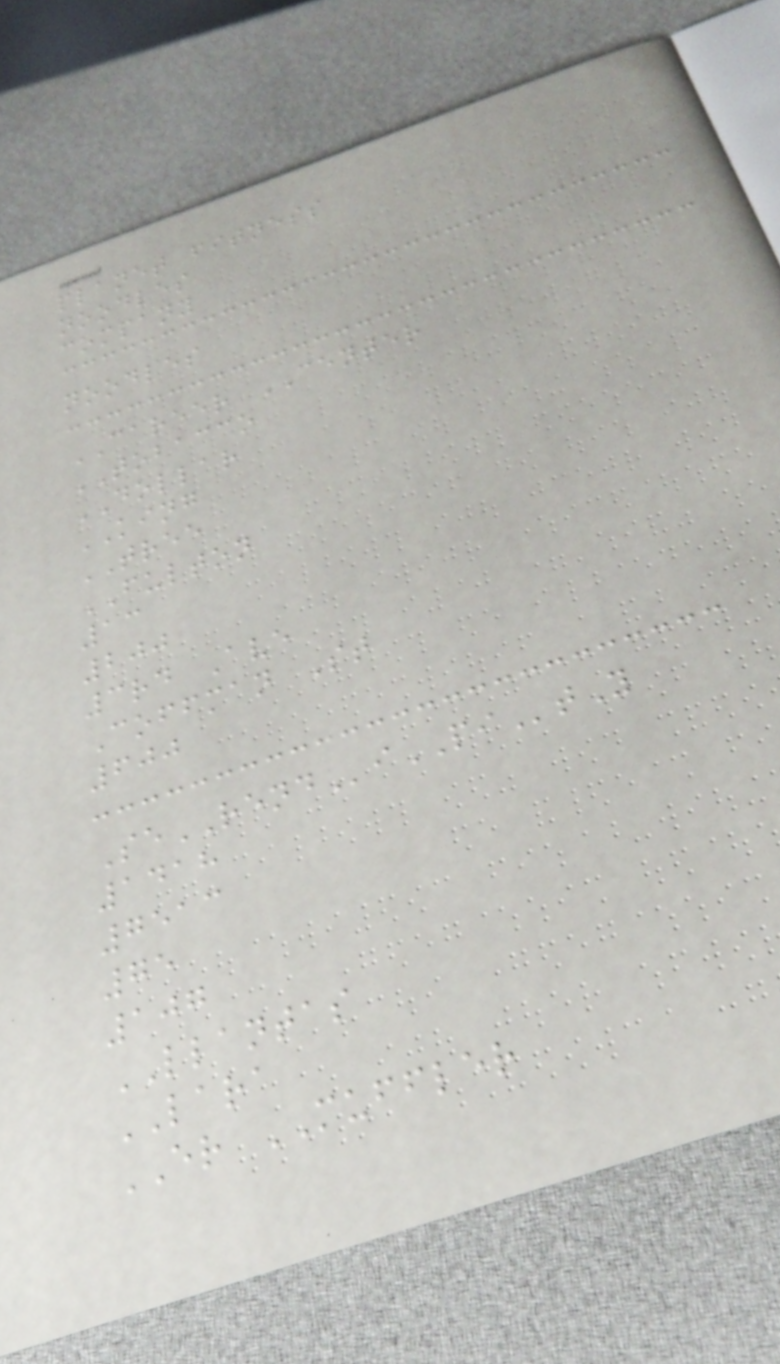planet fitness
noodles
company
noodles
CAREER CENTER
TOBACCO
DOLLAR
KING
TREE
FULTON
13
200
3rd Ave
Coffman St
600
SeRENDiPItY
1418
7513
75
107
LLANTAS
LARA
ER MUFFLER
